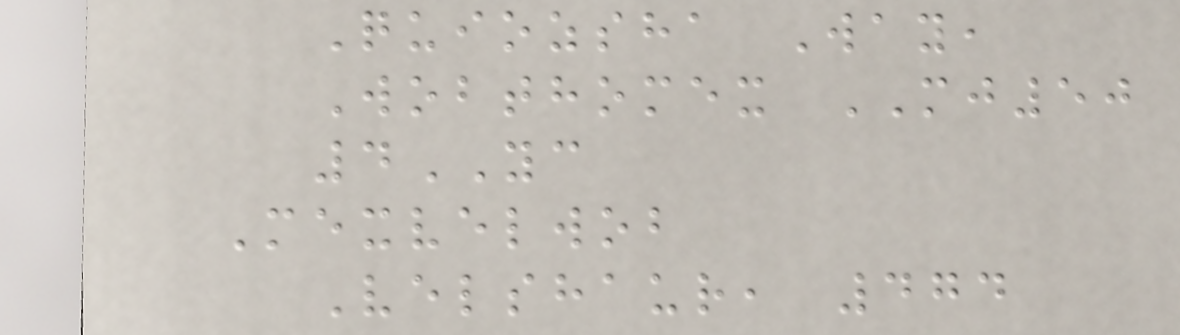Quiozsha Way,
Wobthomex MJ50
4YC
Mexvelwob
Velshaur, 474
